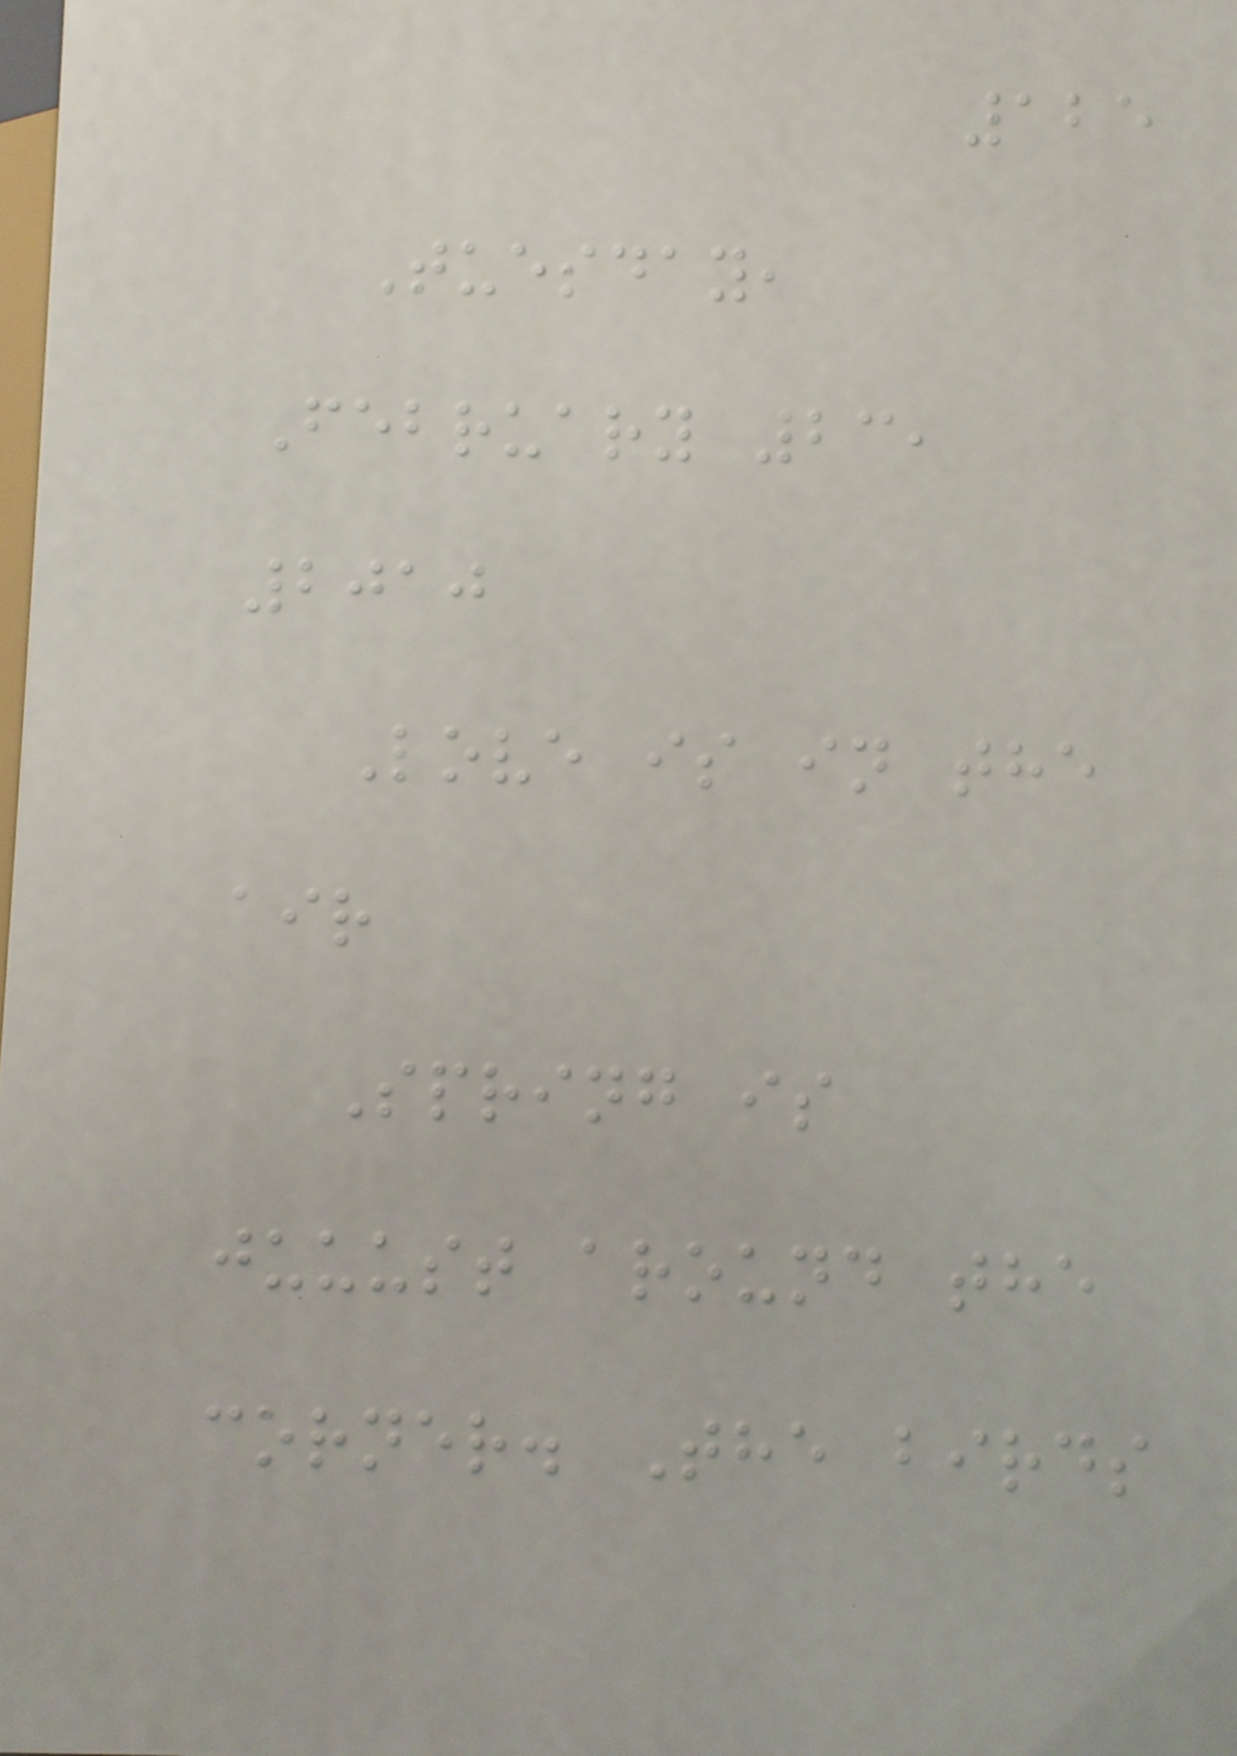125
Tuesday,
February 23,
2010
Love is in the
air
Spring is
juuust around the
corner. The birds
